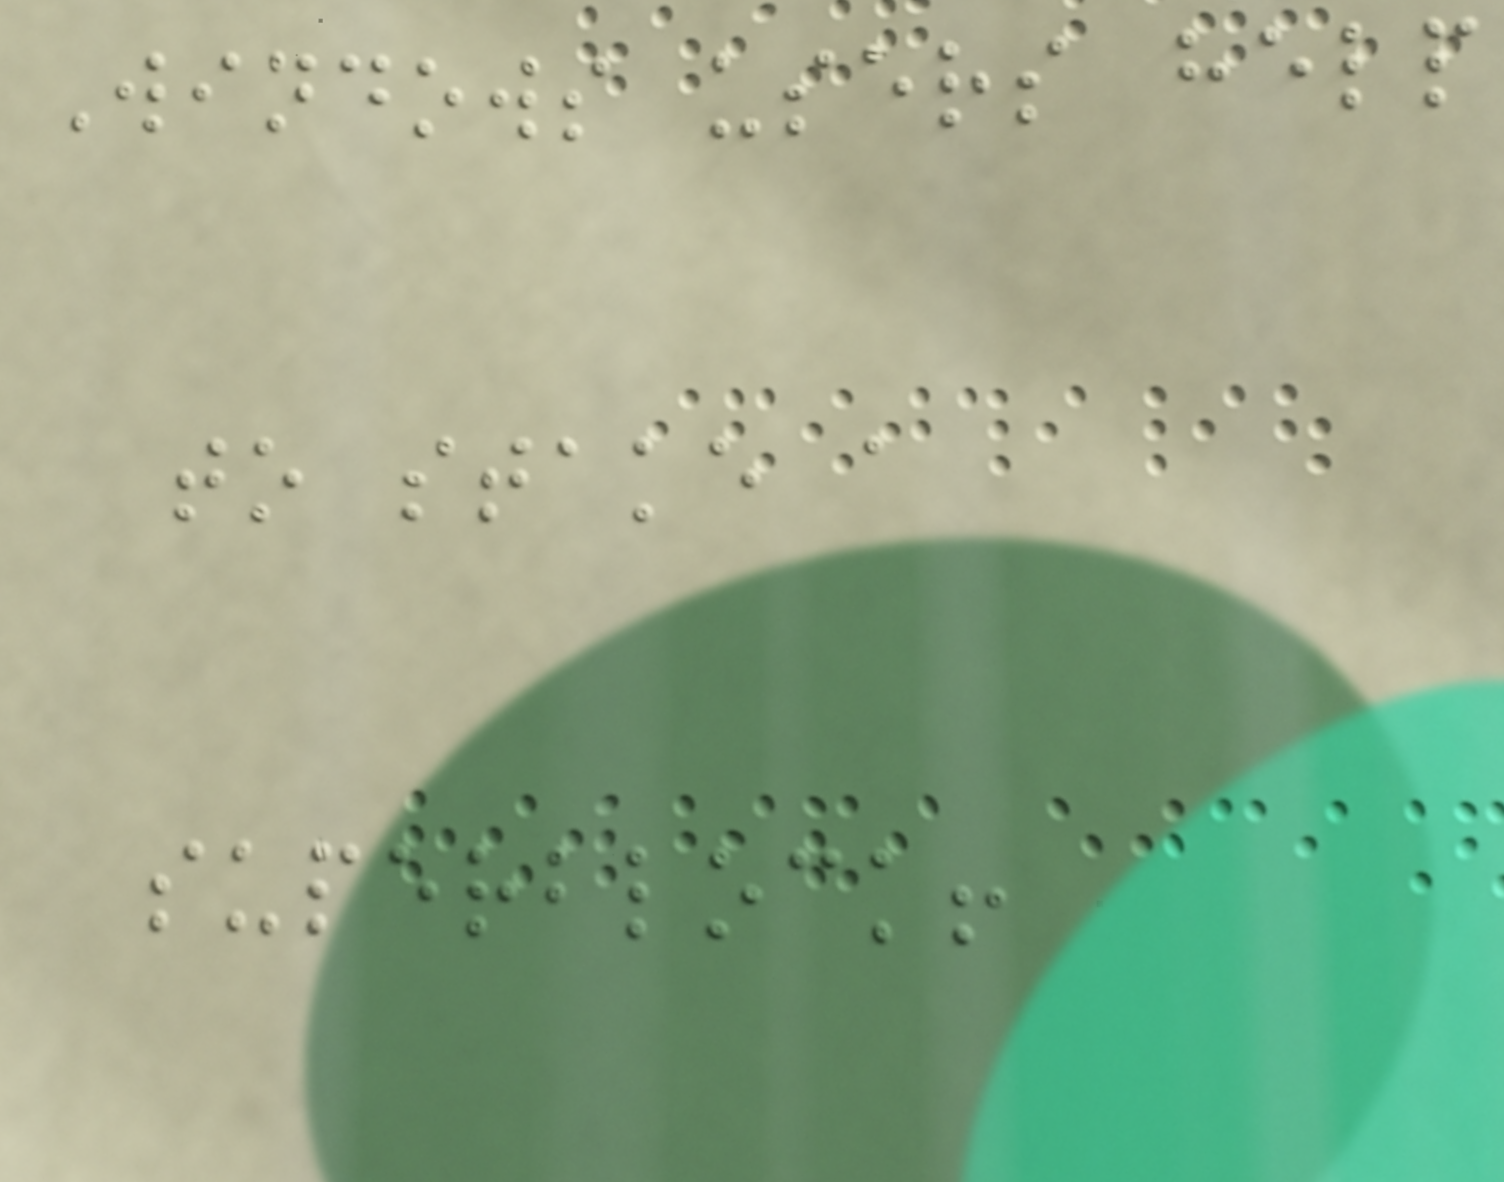Windows users help
to stake a
superblock!
